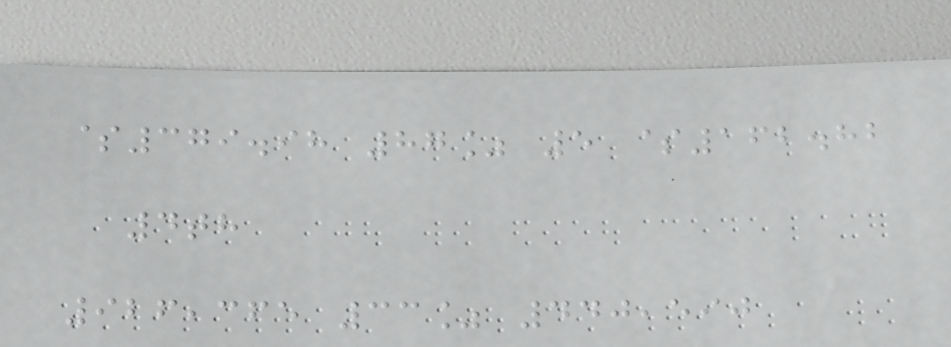$379.98 87% 5 $162.82
4th
926,365 33% 440,590
